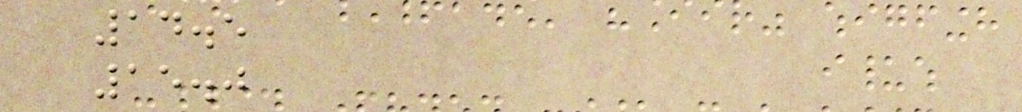14.5
15.0
